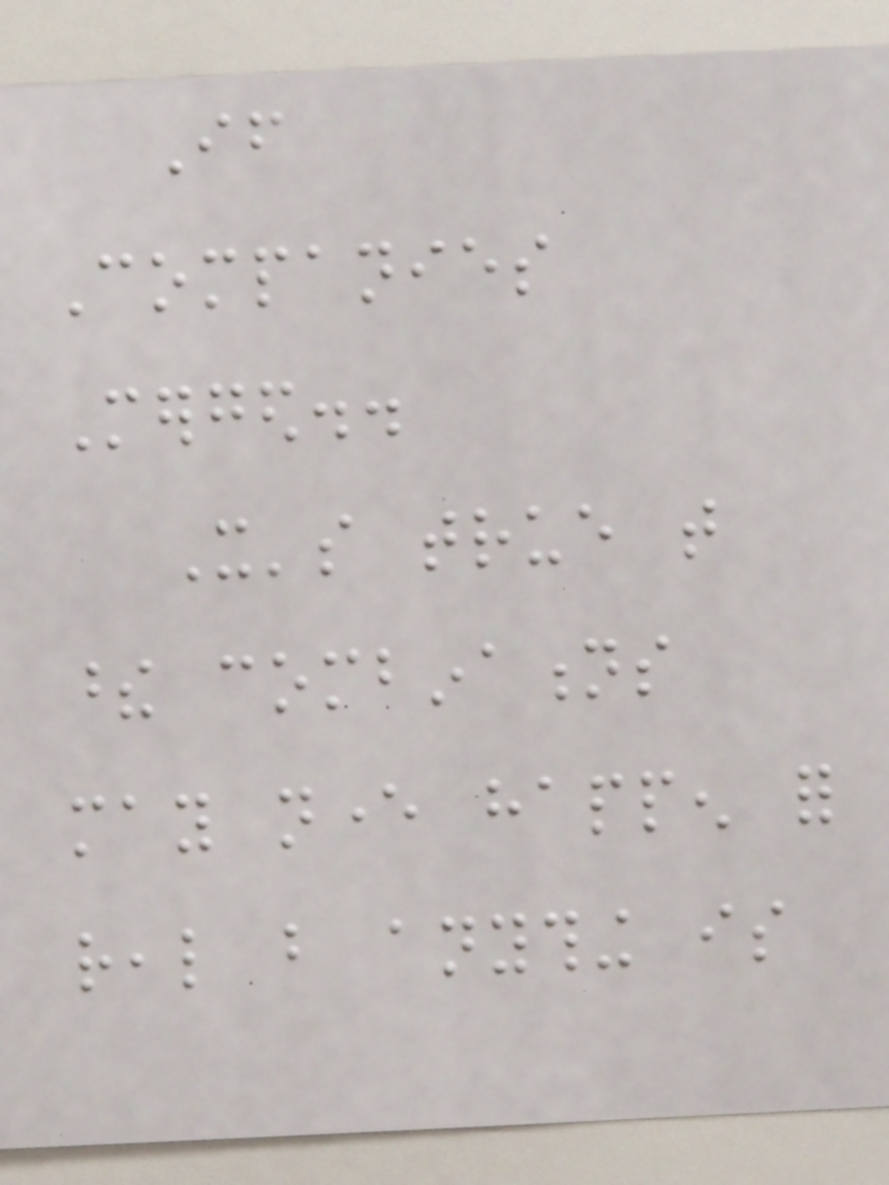If
Companies
Merged..
It's true that
these combinations
may never happen for
real but anything is
